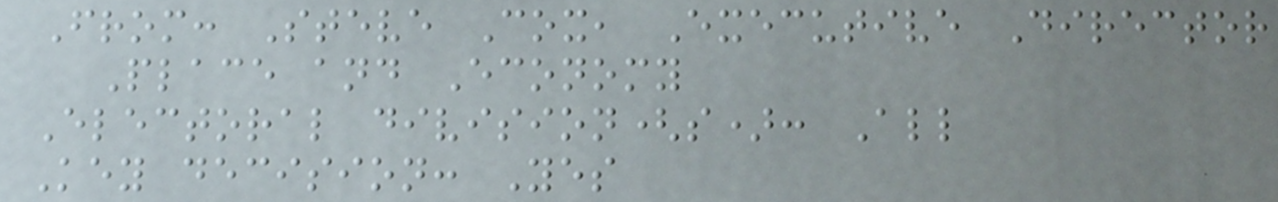From: Steve Cox, Executive Director
Place and Economy
Electoral division(s): All
Key decision: Yes
